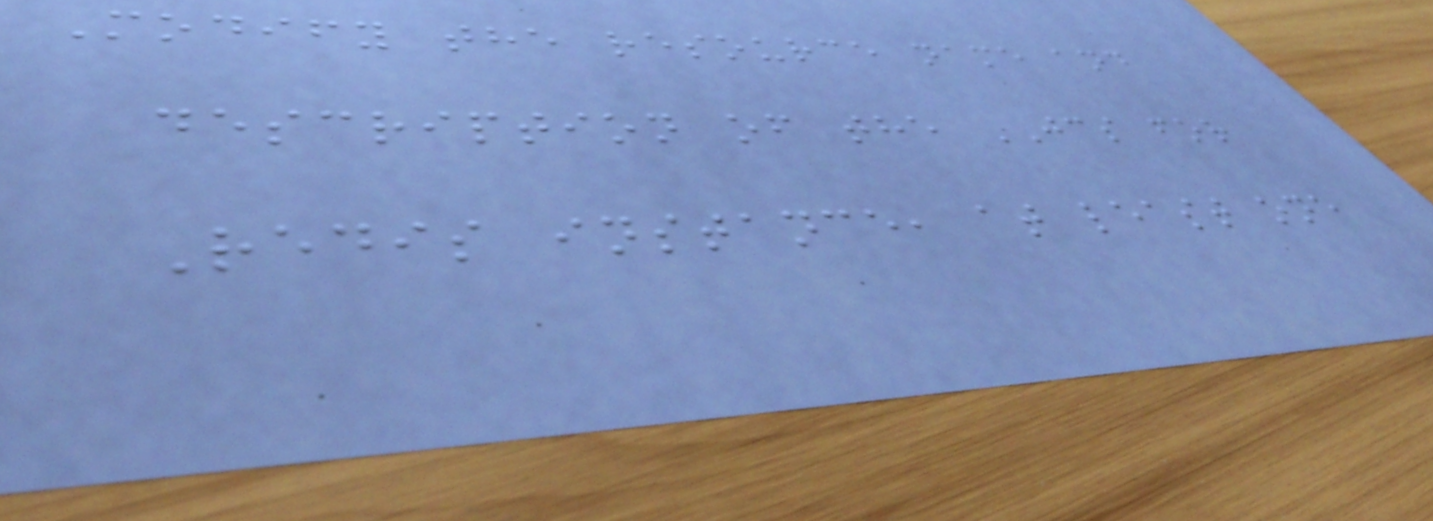Modify the resource name and
description of the JCS for
Redis instance, at least one
